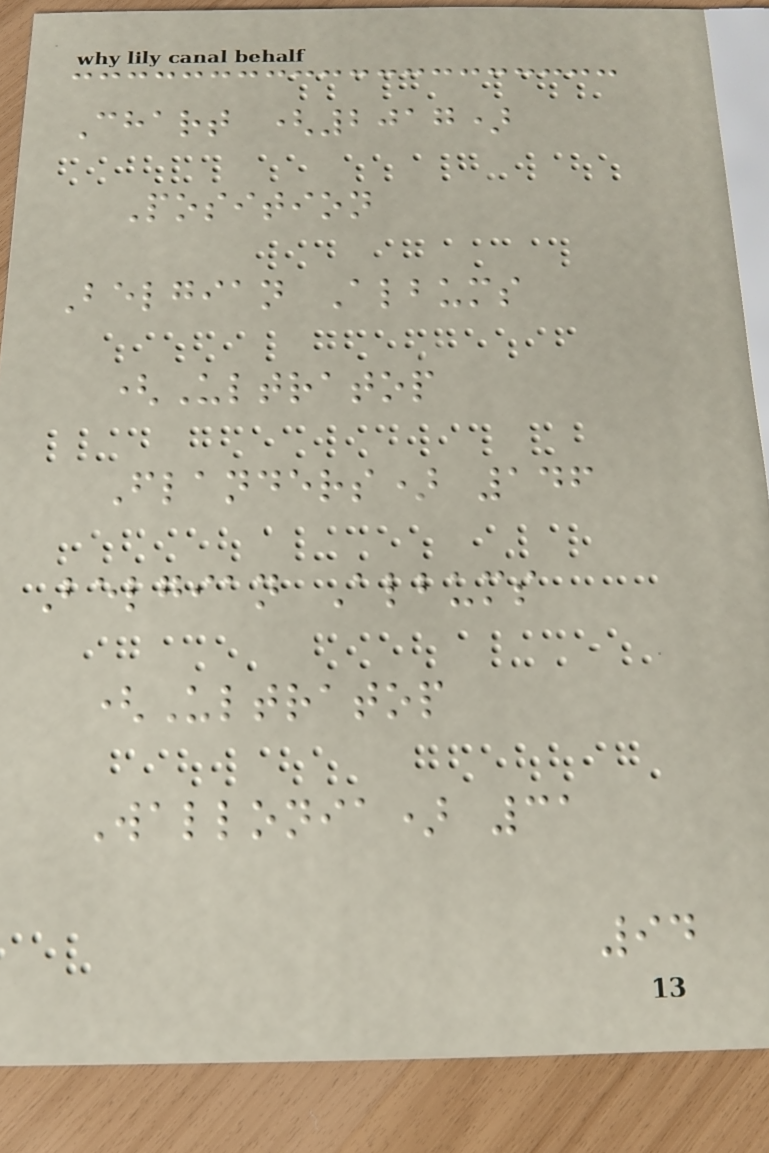Chart (2017)
Position
Belgian Albums
(Ultratop
Flanders) 146
Belgian Albums
(Ultratop
Wallonia) 31
94
